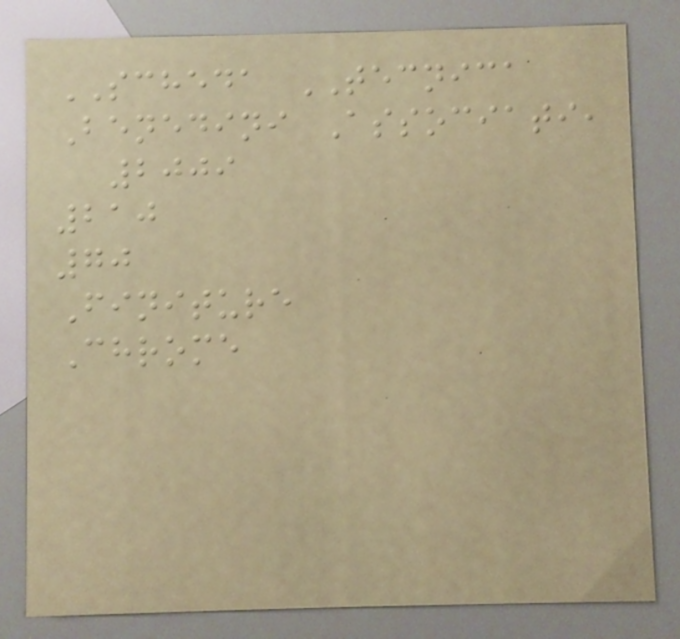SCHEDA TECNICA
Benedini Associati,
2009
210
70
Finiture
Chrome
